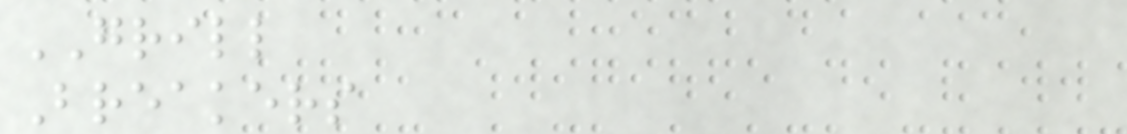GRILL
Breakers
